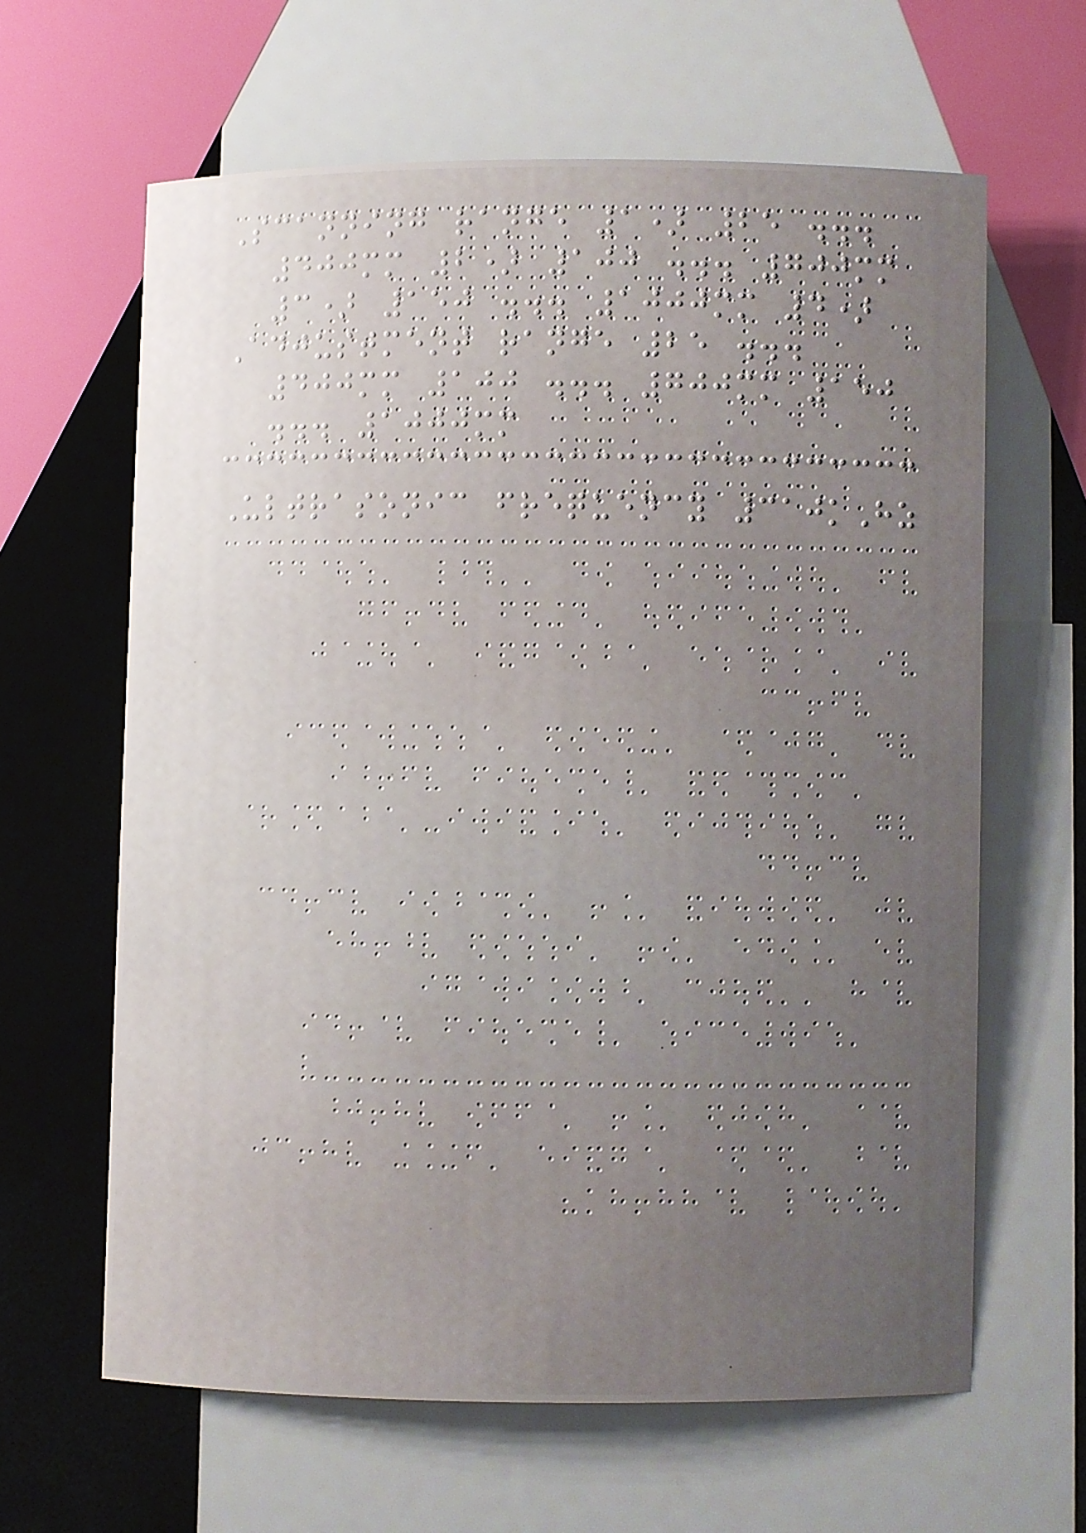Scanning range 1) 25 ...
400mm 2) 100 ... 700mm
3) 150 ... 1000mm 4)
Adjustment range 25 ...
400mm 100 ... 700mm 150
... 1000mm
Ultrasonic frequency 310kHz
